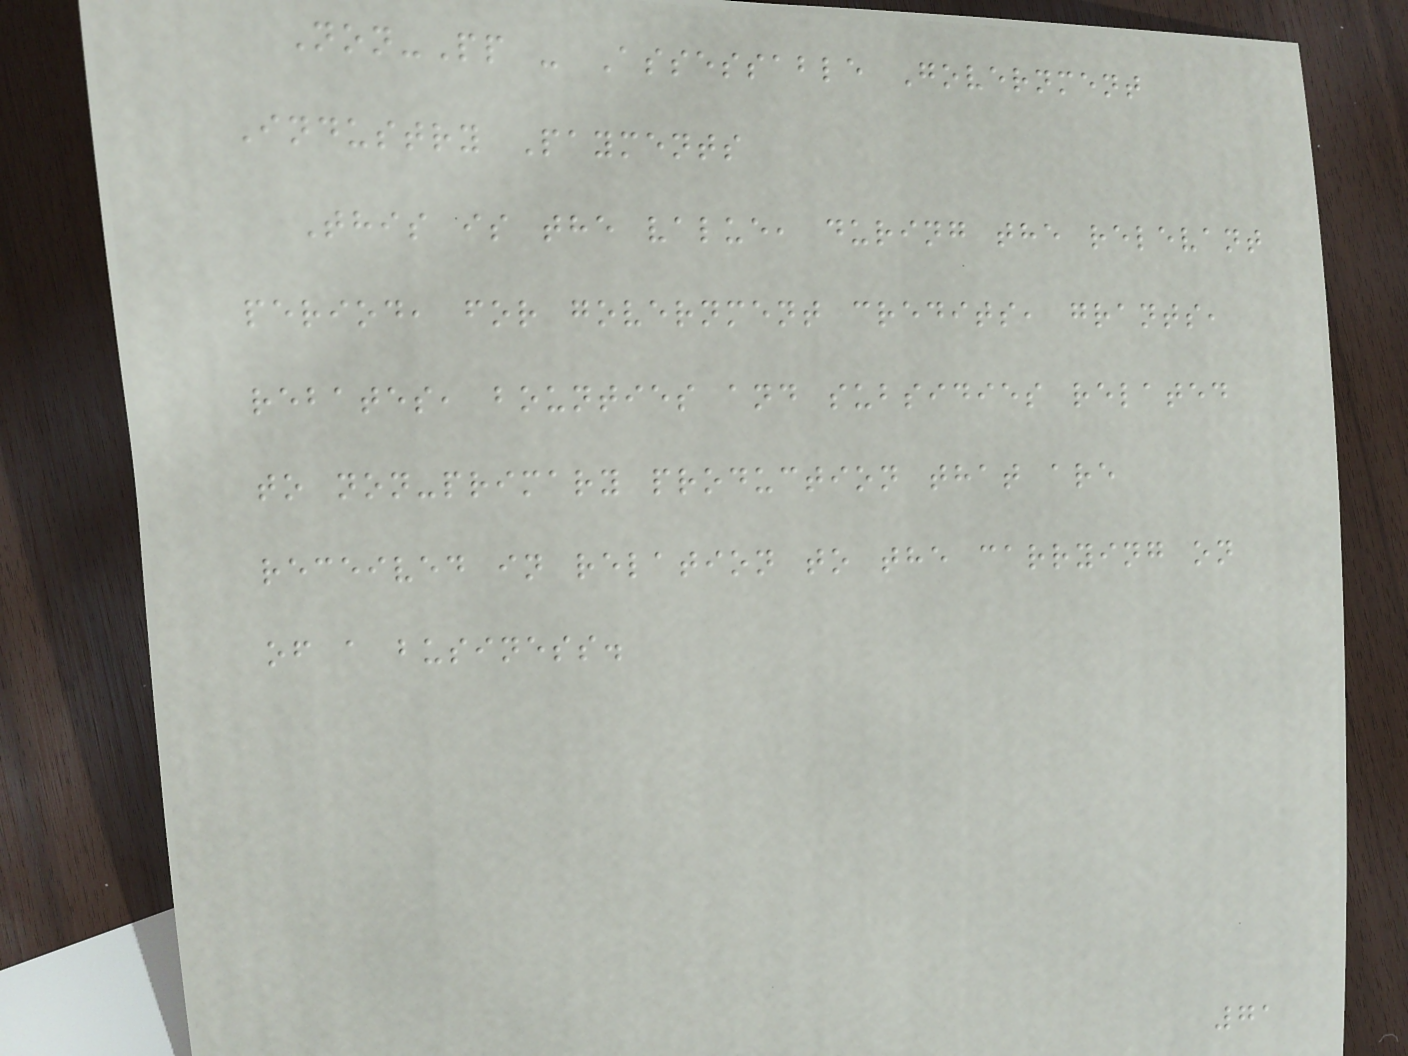Non-Pp - Assessable Government
Industry Payments
This is the value, during the relevant
period, for government credits, grants,
rebates, bounties and subsidies related
to non-primary production that are
received in relation to the carrying on
of a business.
71
